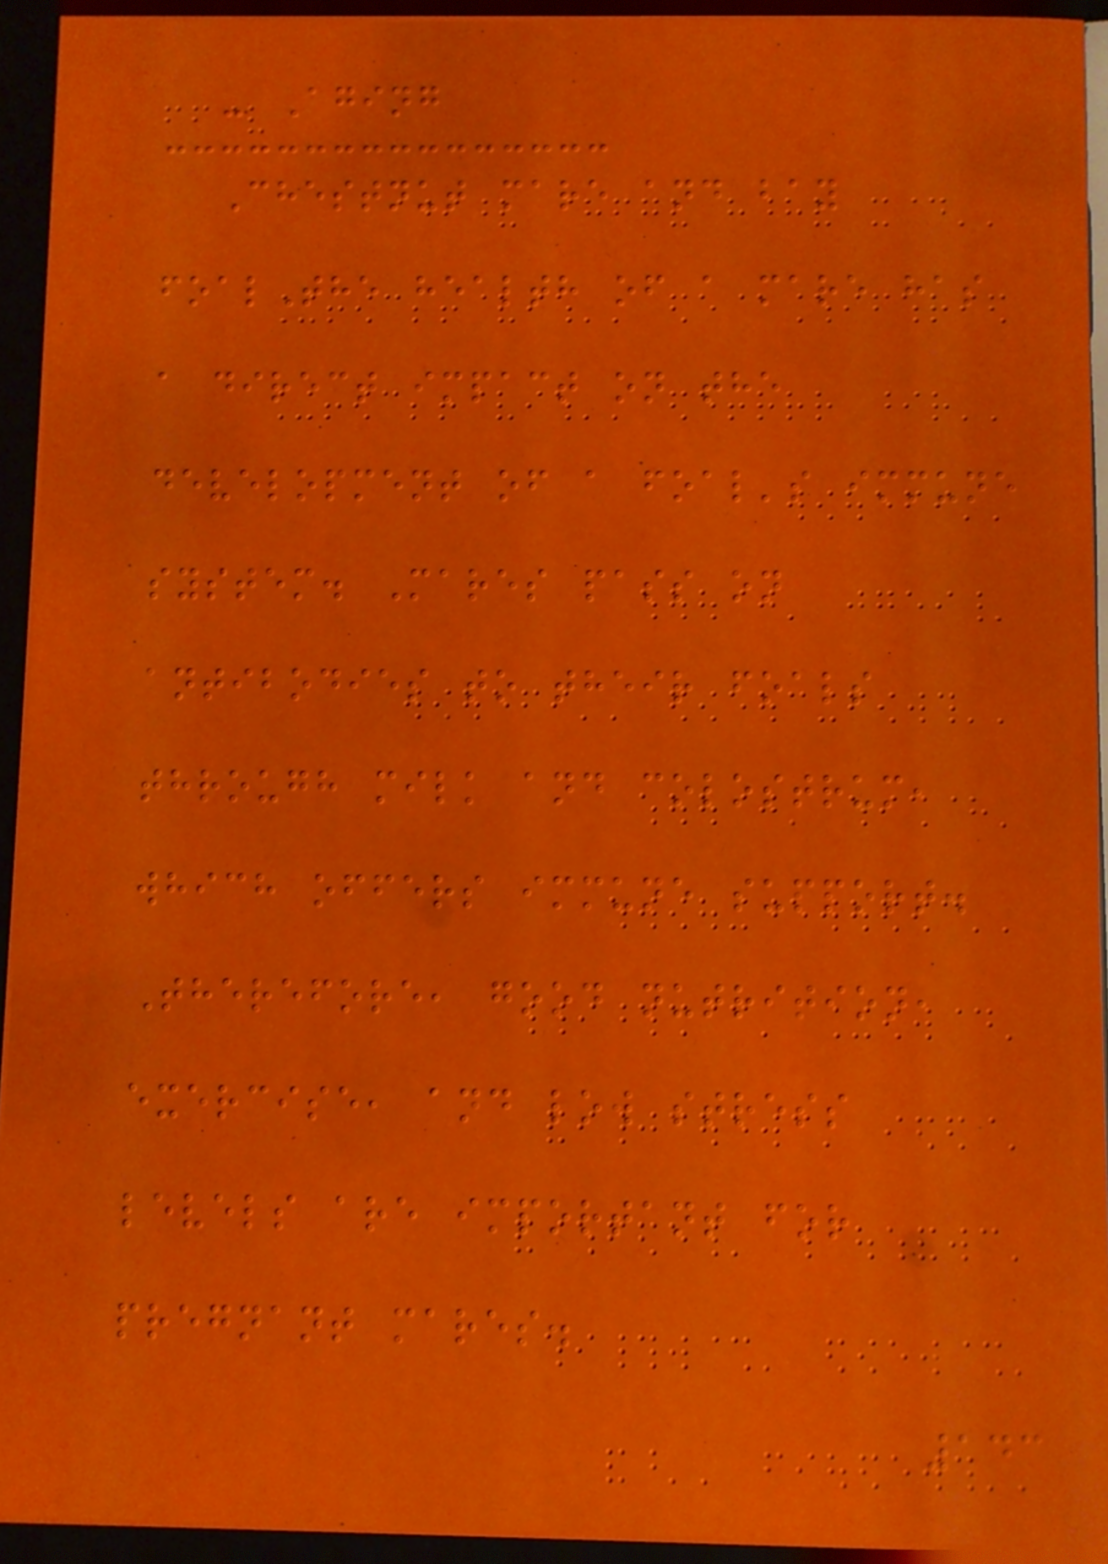- Aging
Chestnut mare and bay
foalThe health of a mare has
a direct impact on the
development of a foal's immune
system. Mares pass on
antibodies to their foals
through milk and colostrum,
which offers immune support.
Therefore, good nutrition,
exercise, and low stress
levels are important for
pregnant mares.
143
